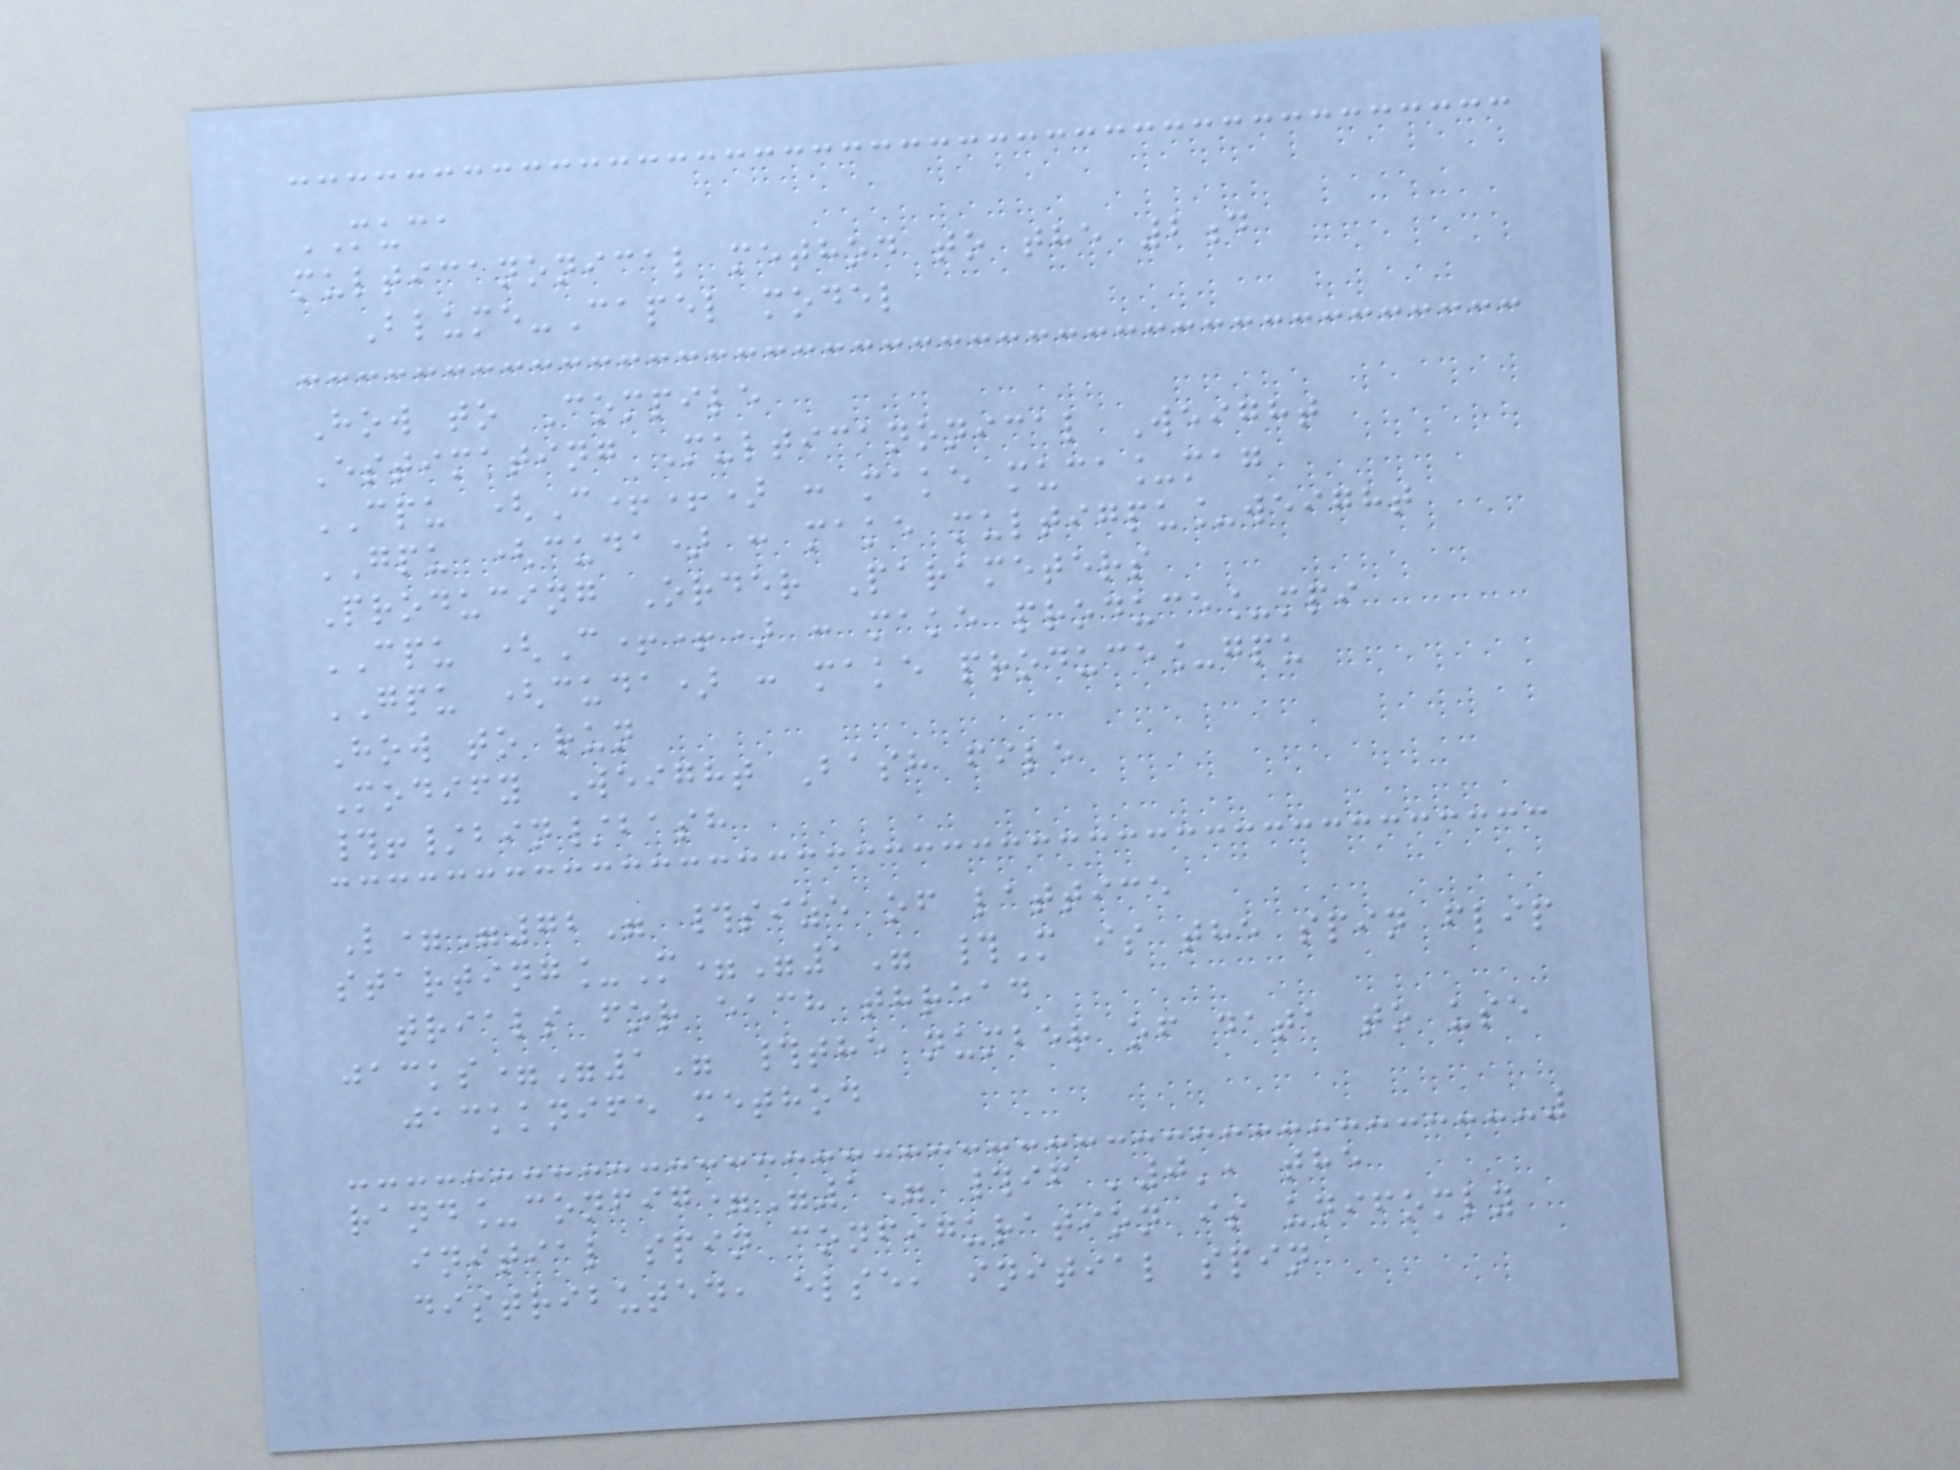MUCA
multicanonical method to the 2d
Blume-Capel model
How to Compile
Estimating Multicanonical Weight
CPU (C++) : make muca_mag
GPU (cuda) : make multigpu_weight
Producing Order Parameters
CPU (C++) : make produce_mpi
GPU (cuda) : make produce_gpu
How to run
Modify Weight Bash file
#!/bin/bash
L="72" #size of lattice
starting_M="1" #M is the spin flip
trials for each thread
jacks="1" #the number of data to use
jackknife method
rand_config="1" #if '0', the
initial spin configuration is unifomly
distributed, else, initial spin
